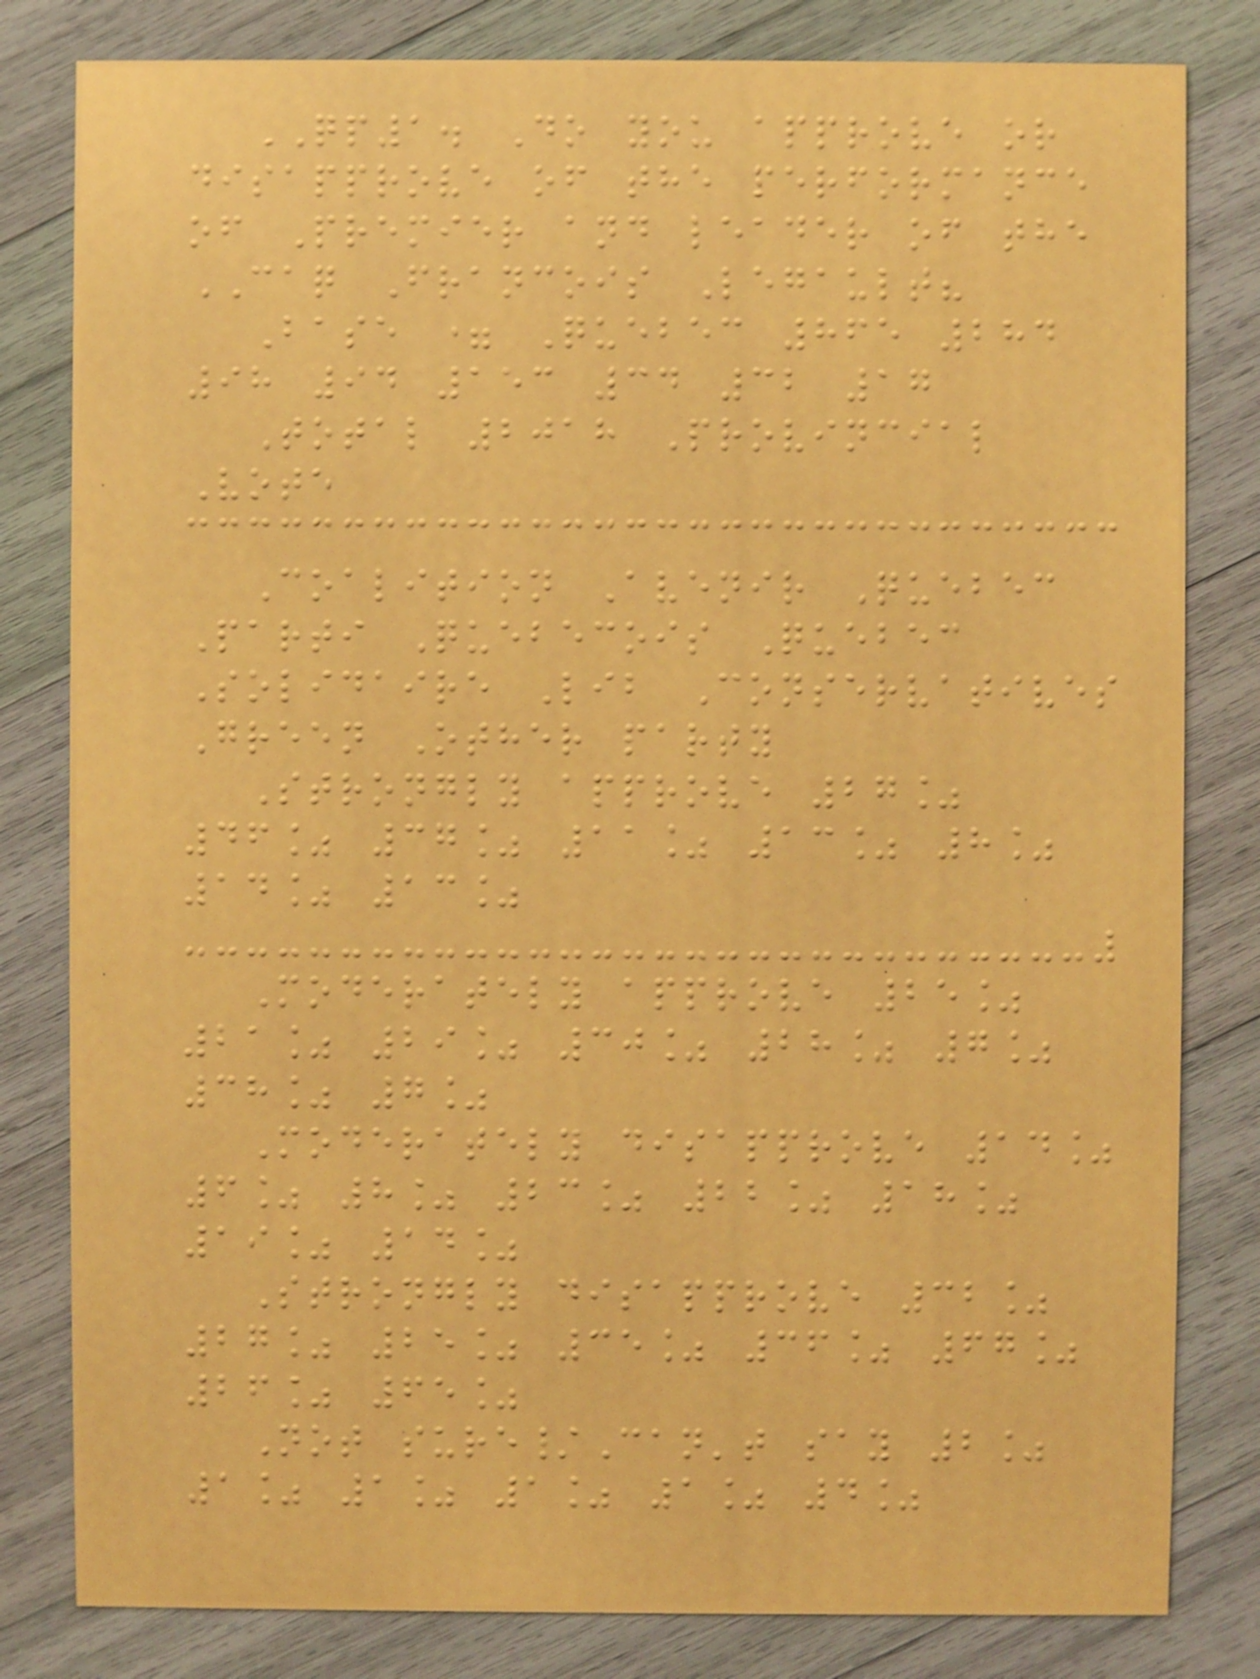QP1. Do you approve or
disapprove of the performance
of Premier and leader of the
CAQ Francois Legault?
Base = Quebec 865 284
98 94 153 34 32 17
Total 2018 Provincial
Vote
Coalition Avenir Quebec
Parti Quebecois Quebec
Solidaire Lib Conservatives
Green Other party
Strongly approve 27%
46% 37% 11% 13% 8%
14% 13%
Moderately approve 25%
21% 29% 30% 28% 7%
38% 7%
Moderately disapprove 14%
6% 8% 23% 22% 18%
19% 14%
Strongly disapprove 32%
27% 25% 35% 36% 67%
26% 65%
Not sure/Can't say 2%
1% 1% 1% 1% 4%
